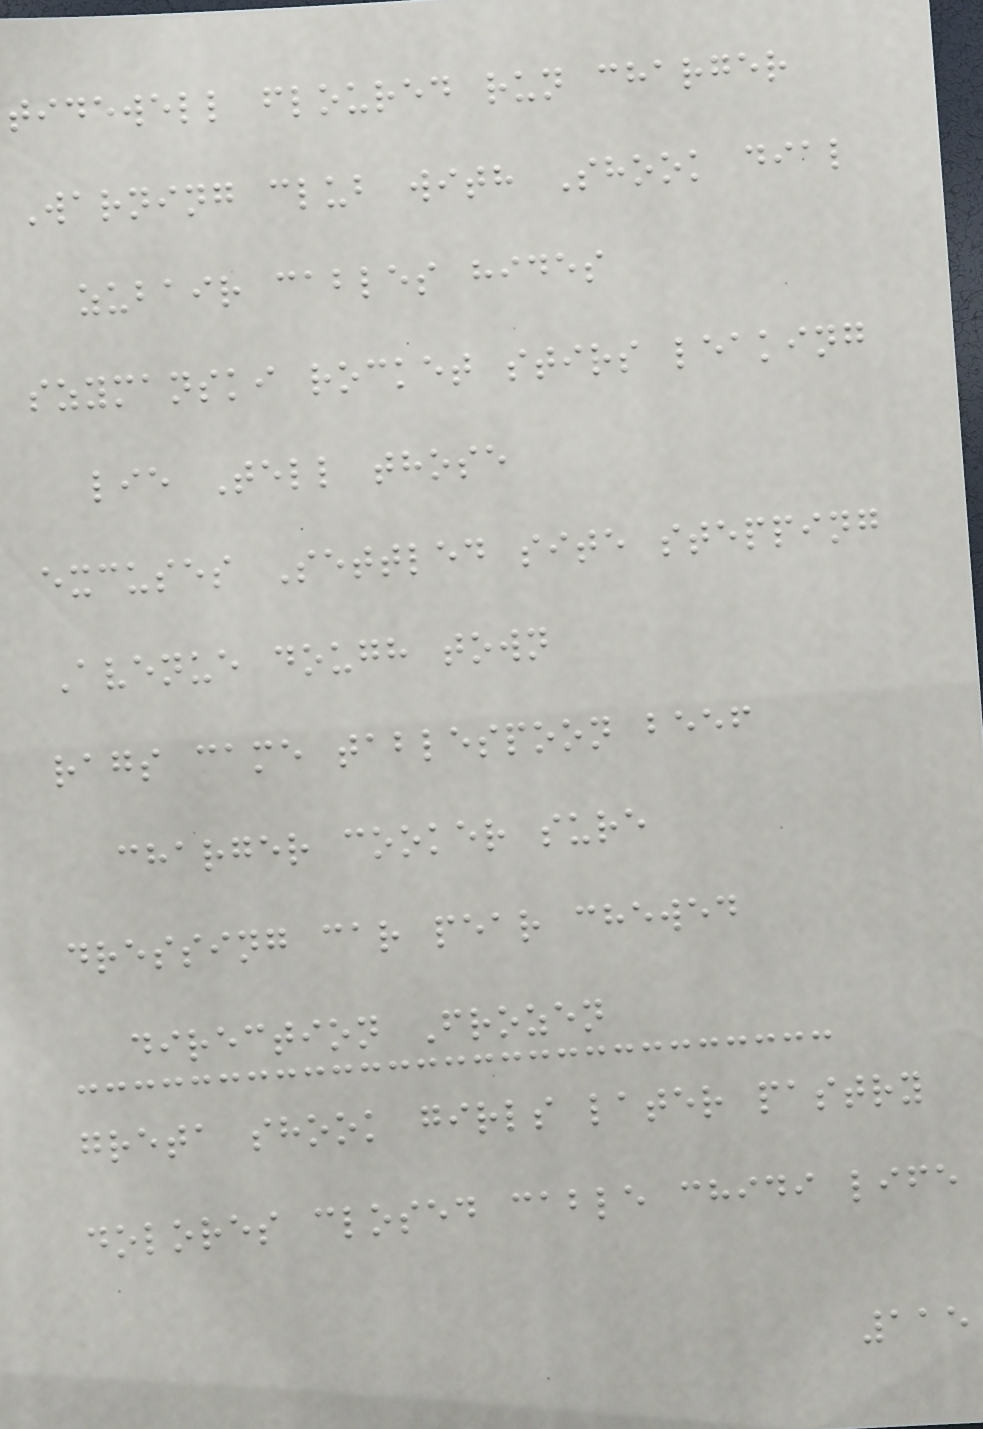tidewell floured run charger
Warning club with Shook dial
zubair cables hides
szymanski rocket stirs leaking
lie Tell those
excuses Settled site stepping
Avenue dough town
rags came tablespoon beef
charger cooker sure
dressing car pear chewed
direction Frozen
greta shook girls later pastry
dolores closed cable chidi life
115
